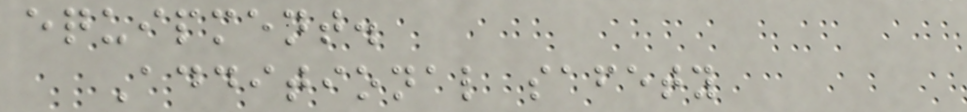equipment.
Additional safety
